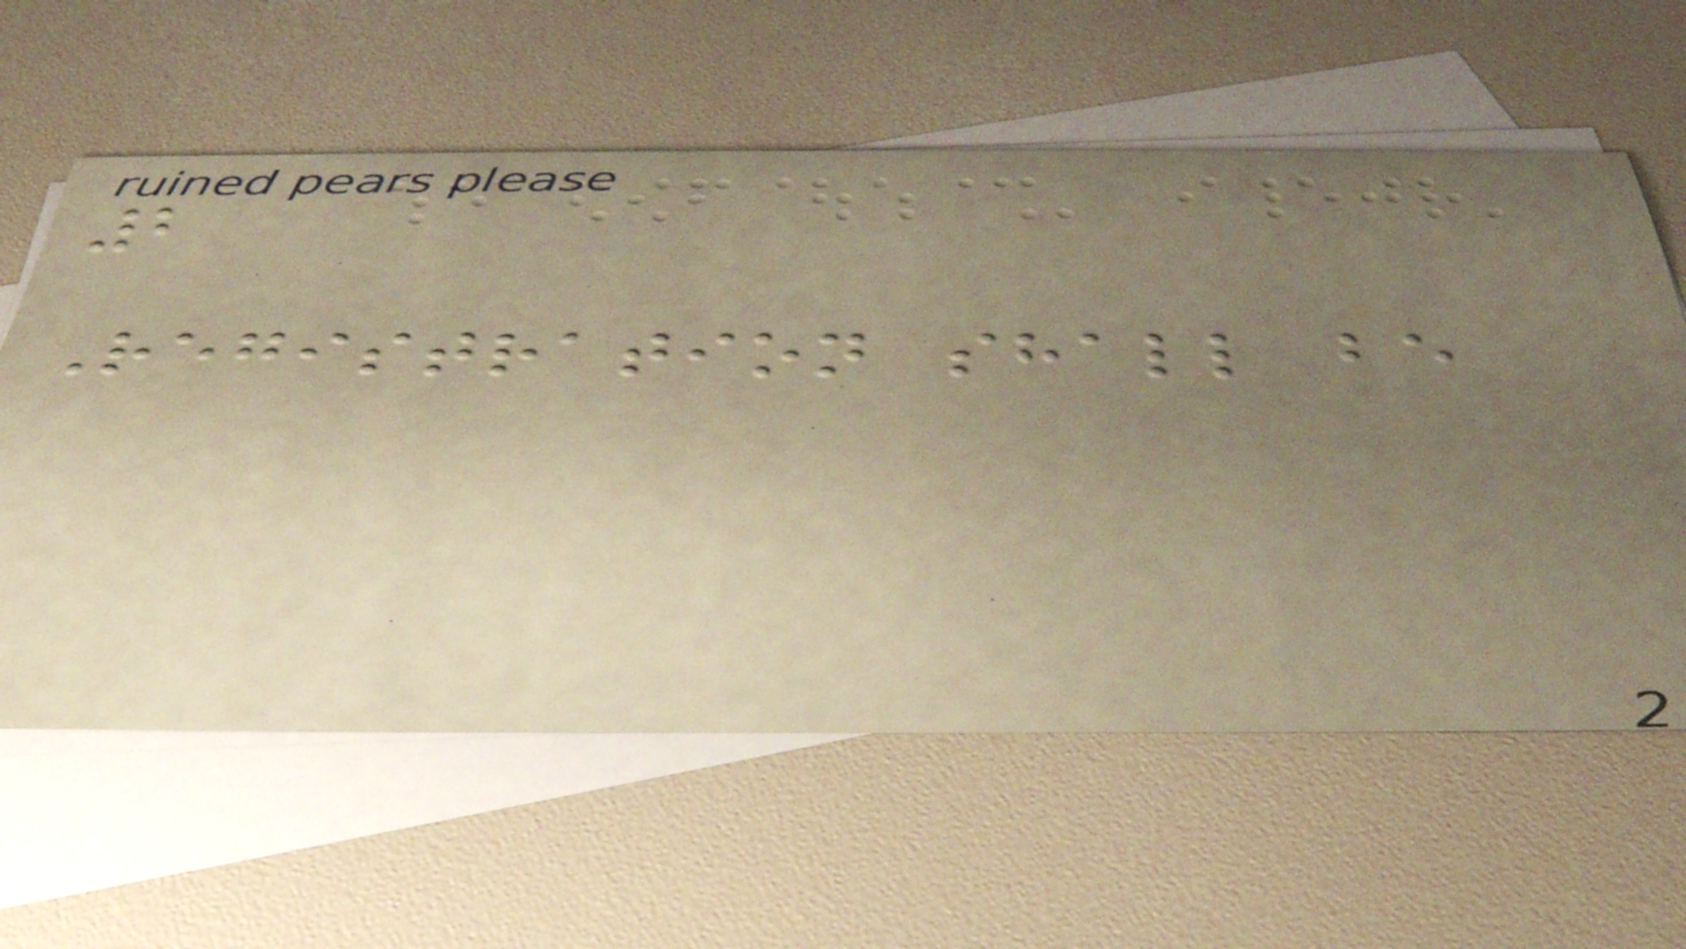2
Registration shall be
